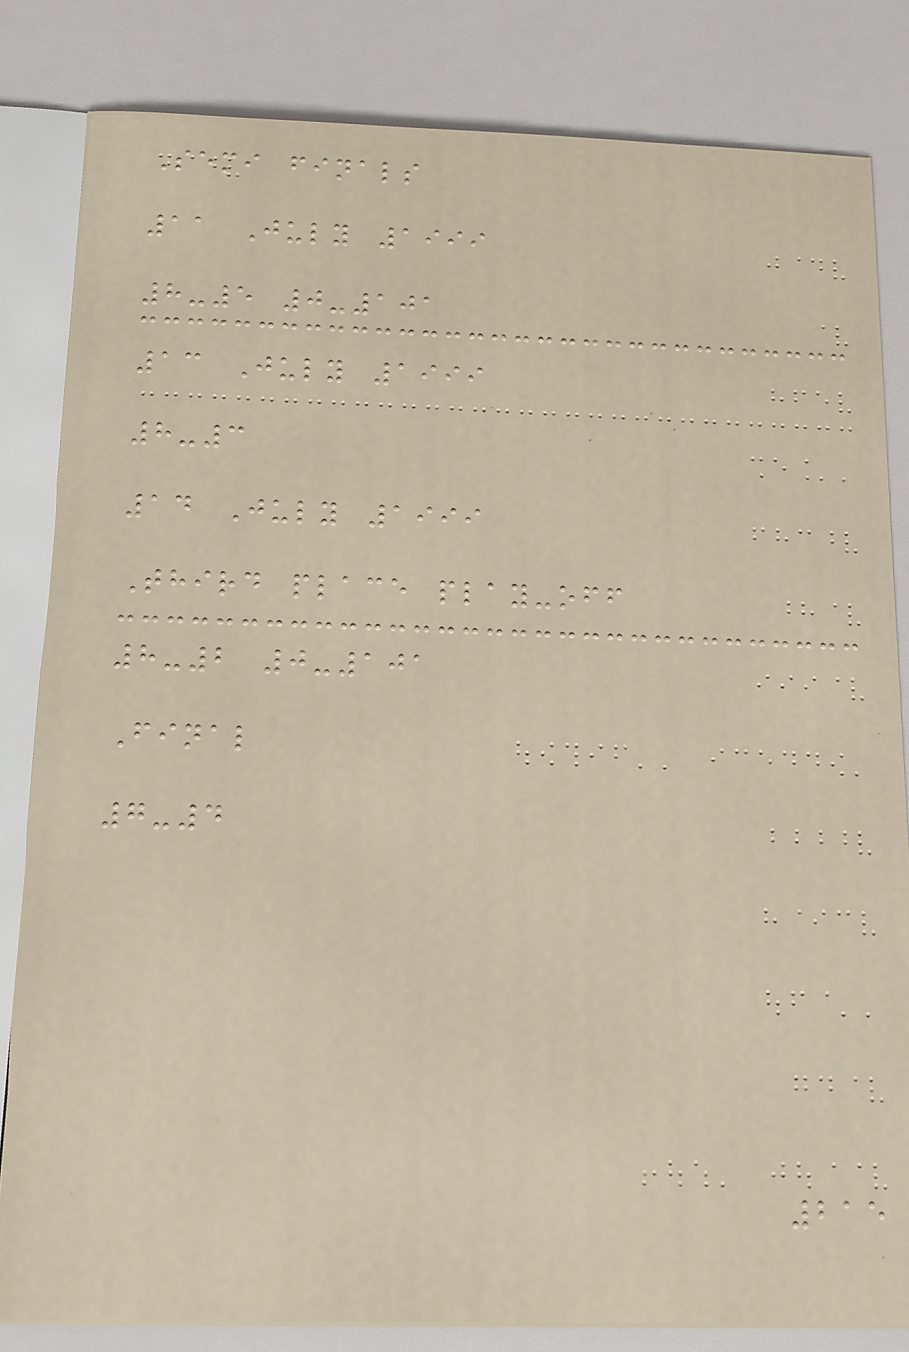Semi finals
11 July 1999
8-5 0-101
13 July 1999
8-3
14 July 1999
Third place play-off
8-2 0-101
Final
7-4
215
